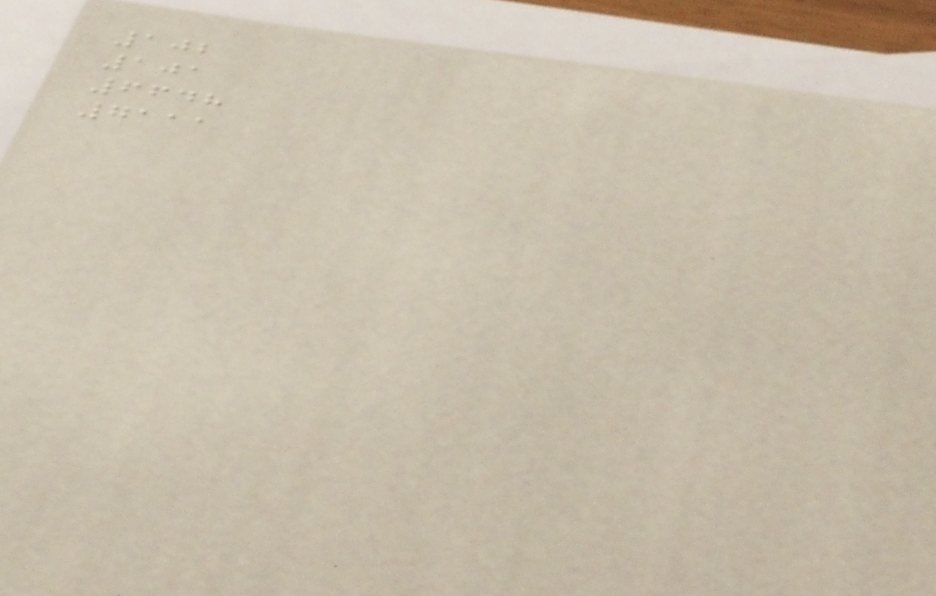102
101
6648
7111
